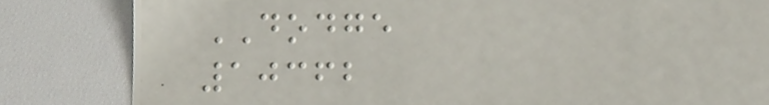DODGE
10362
